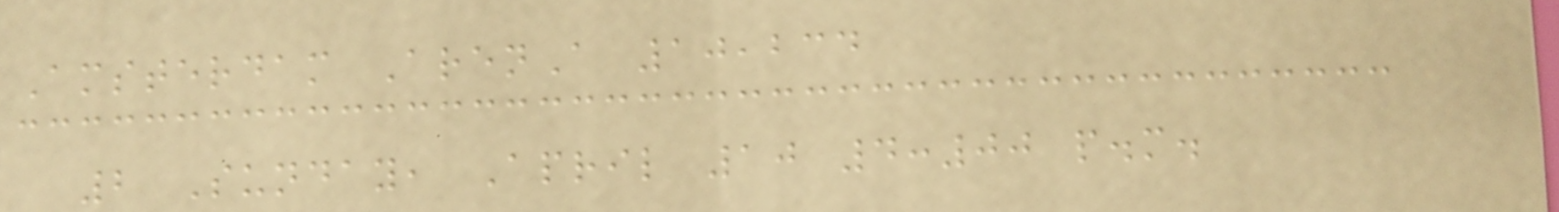Amsterdam ArenA 10,234
2 Sunday, April 10 4:00 p.m.
